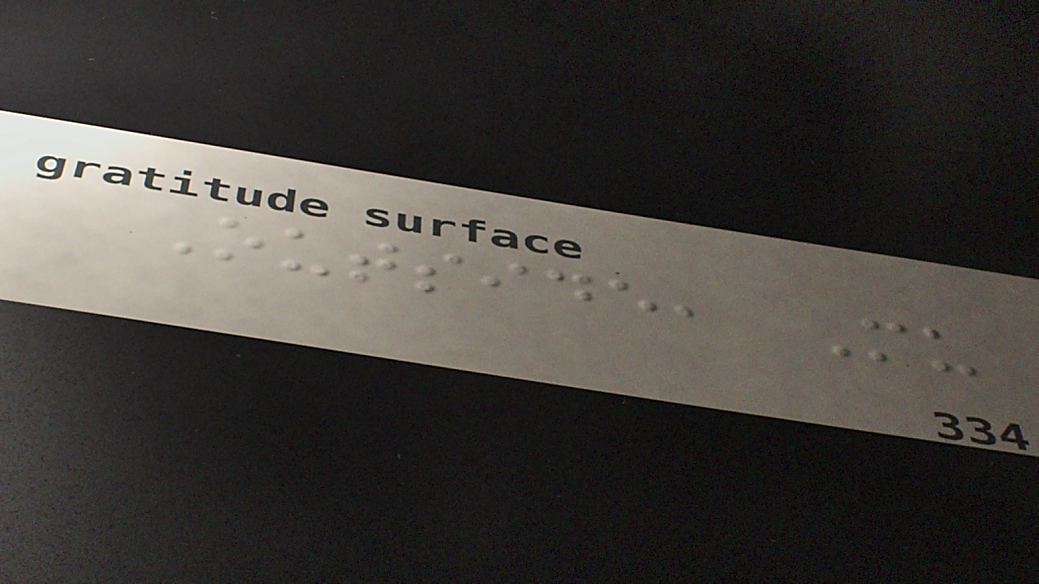Outside, Mu
